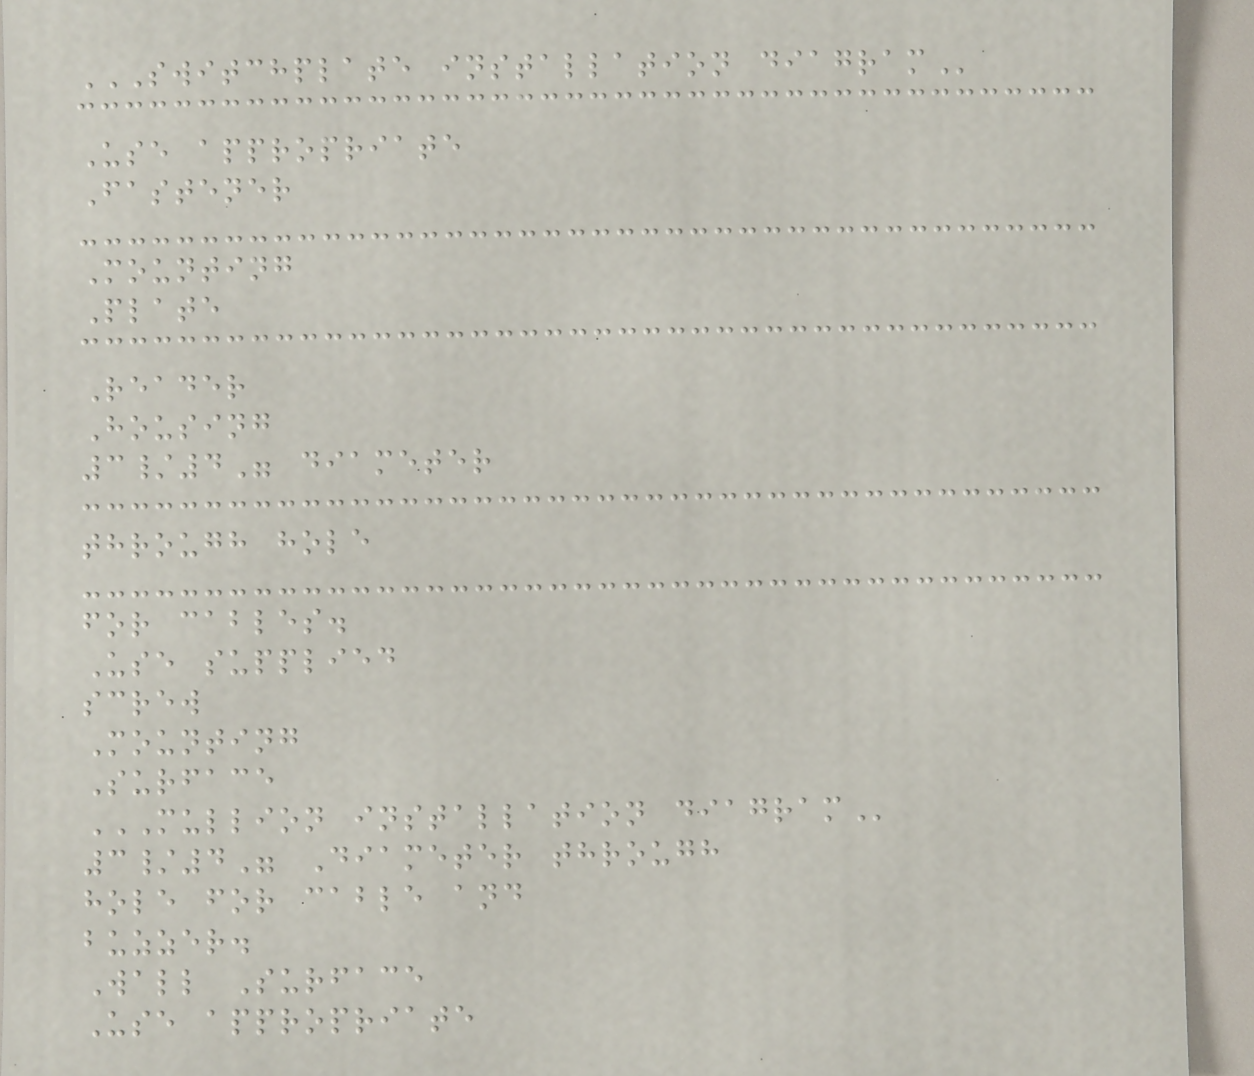SWITCHPLATE INSTALLATION DIAGRAM
Use appropriate
Fastener
Mounting
Plate
Reader
Housing
3/4" diameter
through hole
for cables.
Use supplied
screw
Mounting
Surface
MULLION INSTALLATION DIAGRAM
3/4" Diameter through
hole for cable and
buzzer.
Wall Surface
Use appropriate
